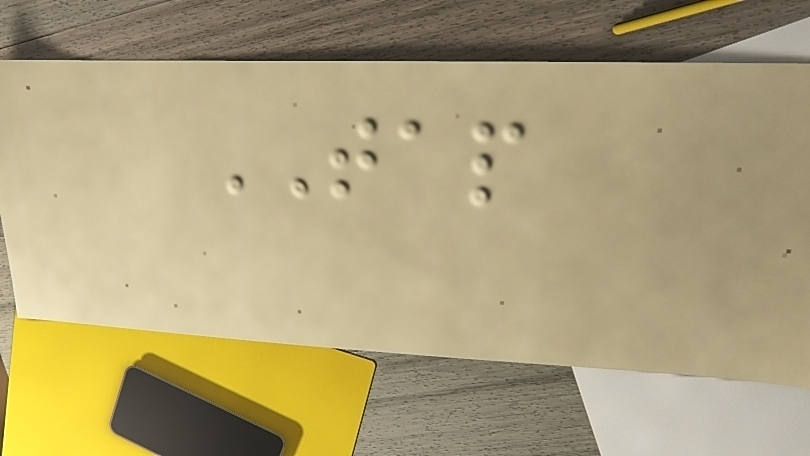TAP
